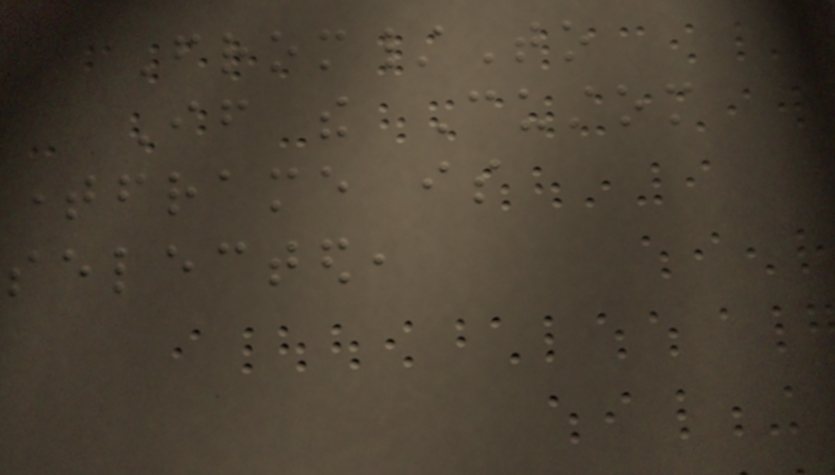From/To
If the Custom
timeframe is
selected,
